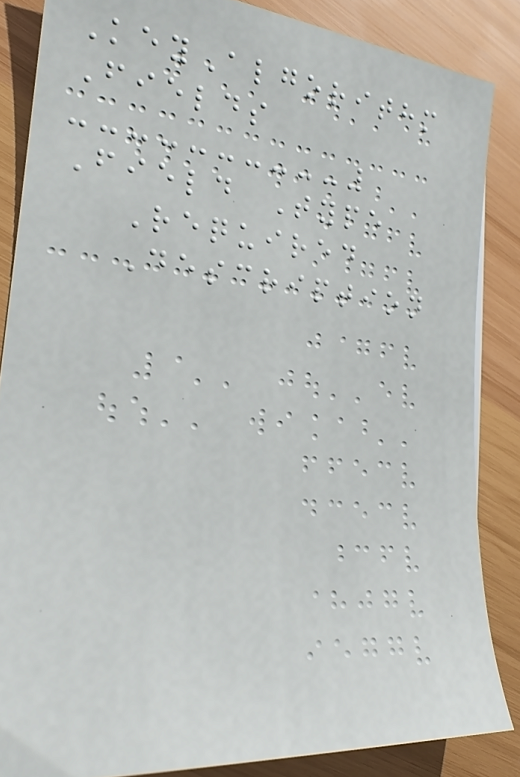KeyAlgorithm
Fields
Field Type
Required
Description
